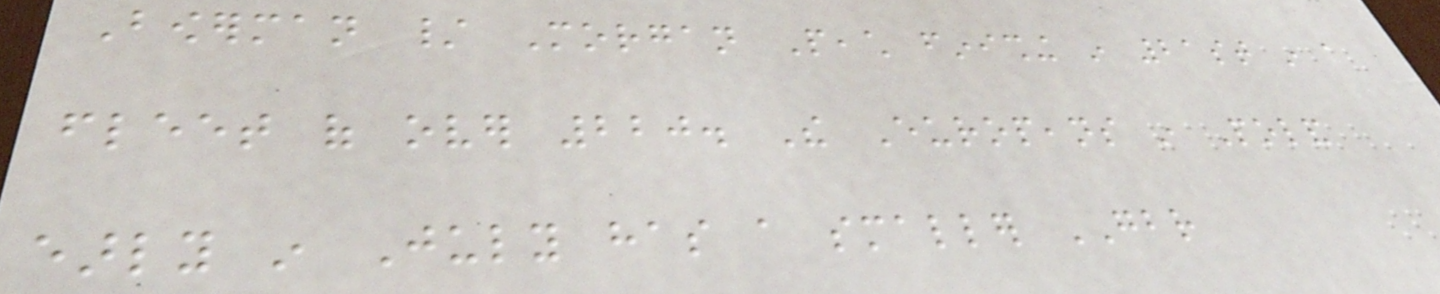Bowerman / Morgan Peach finishing in 21st in a
fleet of over 220. The Europeans in Poland
early in July has a smaller GBR
